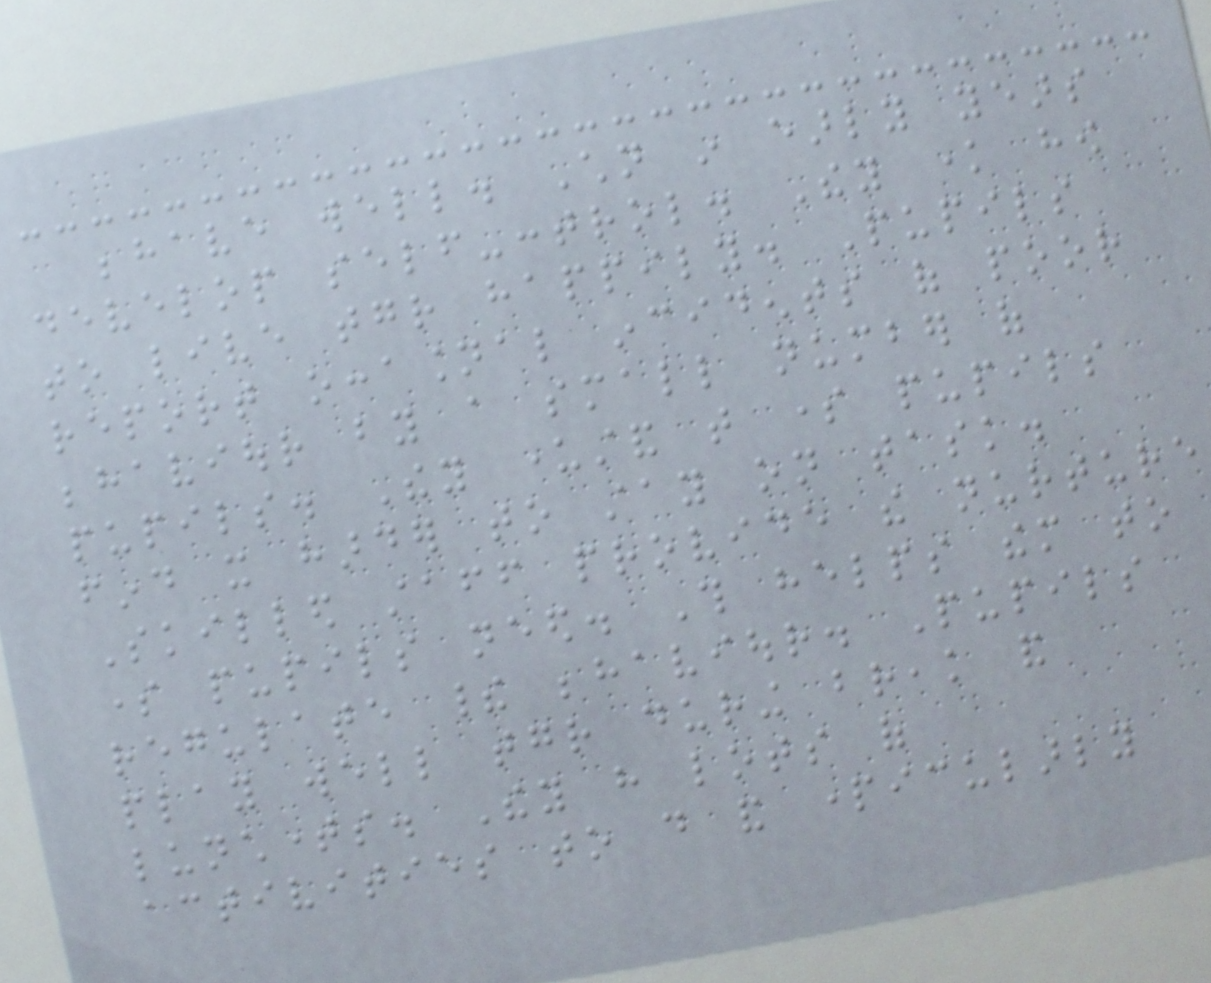behave well. Children in early years
develop self-control. They know how
to live together happily. Pupils
report occasional incidents of poor
behaviour by a small number of
pupils. They understand that some pupils
find it harder to stay on task.
Skilled staff provide the nurture
some pupils need. This helps them to
regulate their behaviour. Pupils
play well together during break and
lunchtimes. They have lots of
activities to do and particularly
